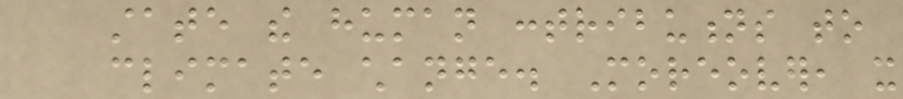state the human contributions to
climate change. Moreover, it
